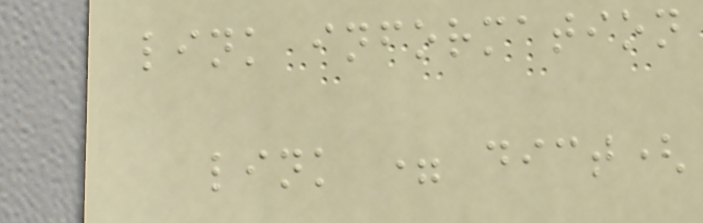link information
link = dict(
